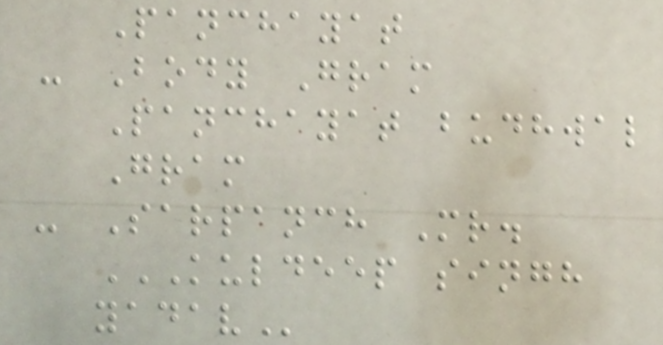Panchayat
- Body Gram
Panchayat budhwal
Gram
- Sarpanch Mr.
KULDEEP SINGH
YADAV
